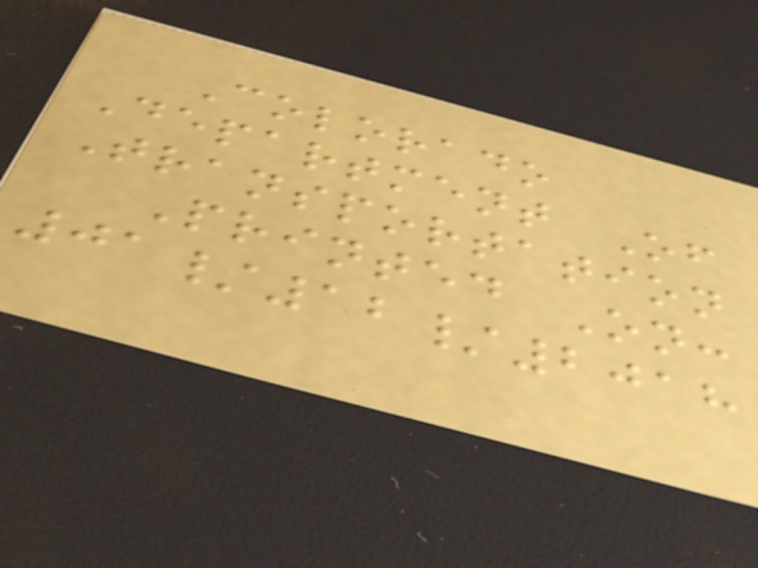Colorado
Department Of
Transportation
Printed On:
01/12/2018
